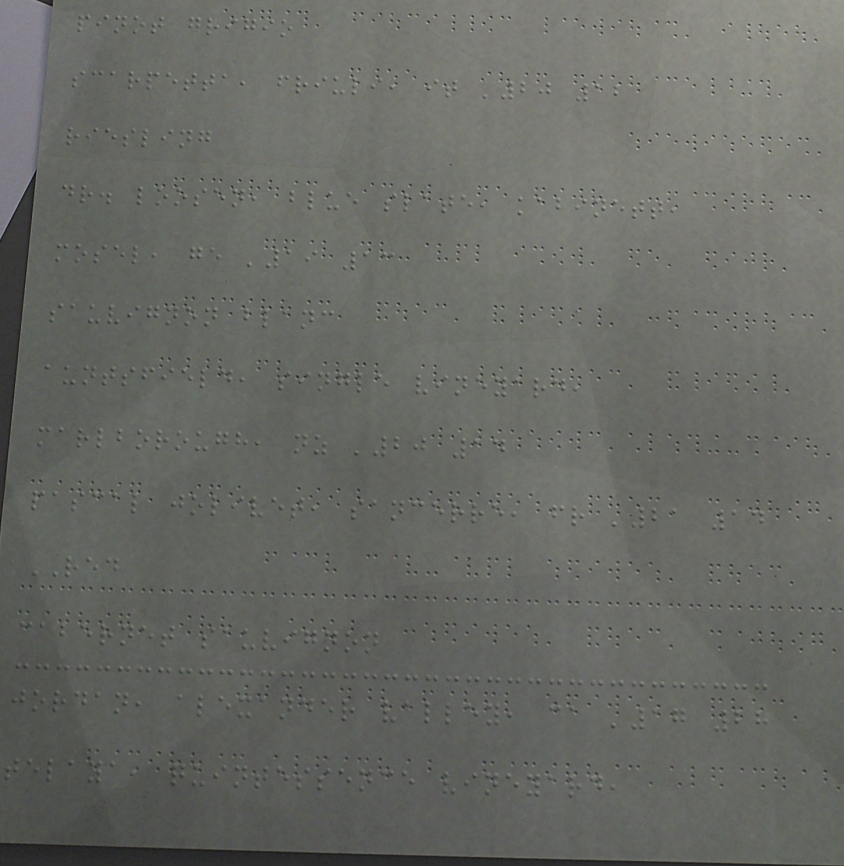pinot grigio
scarpetta, friuli, it '20 12
riesling
dr. loosen, blue slate, kabinett,
mosel, ge '19 13
sauvignon blanc
auntsfield, single vineyard,
marlborough, nz '20 14
pascal jolivet, sancerre, fr '21 14
RED
cabernet sauvignon
jordan, alexander valley, ca '17 28
telaya, quintessence vineyard,
